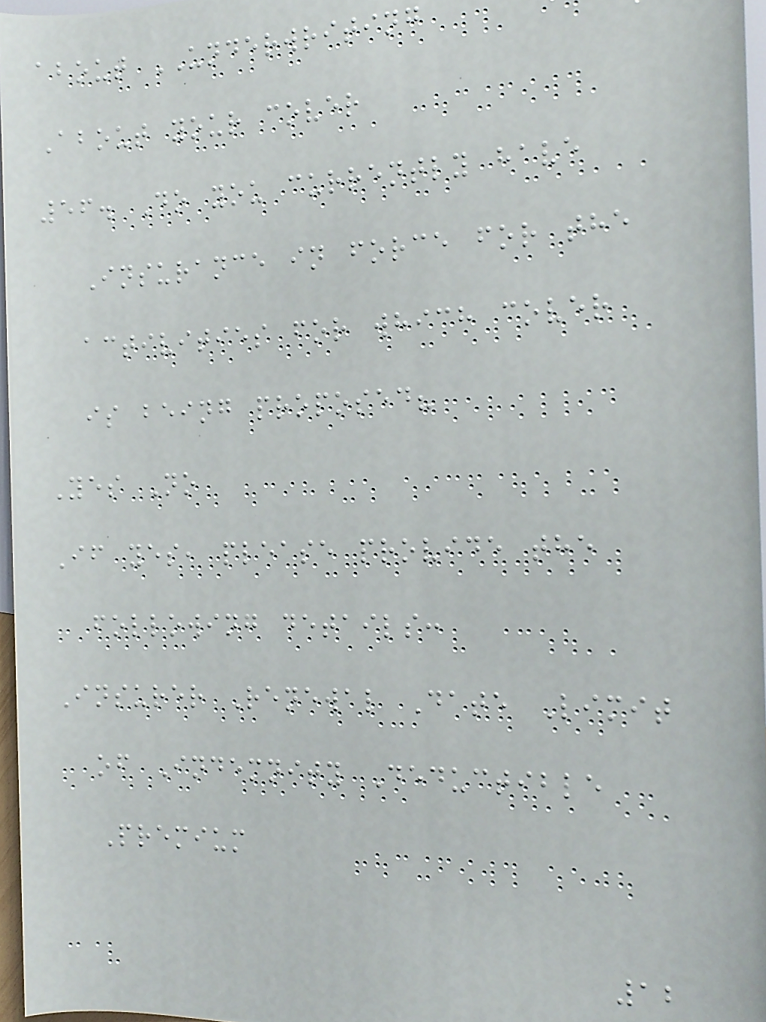about UNDERWRITING
About your cover
56. Do you currently have
Insurance in force for the
activities for which cover
is being proposed?
Yes No
If yes, please provide the
following details:
Insurer Renewal Date Limit
of Indemnity Deductible
Premium
12
